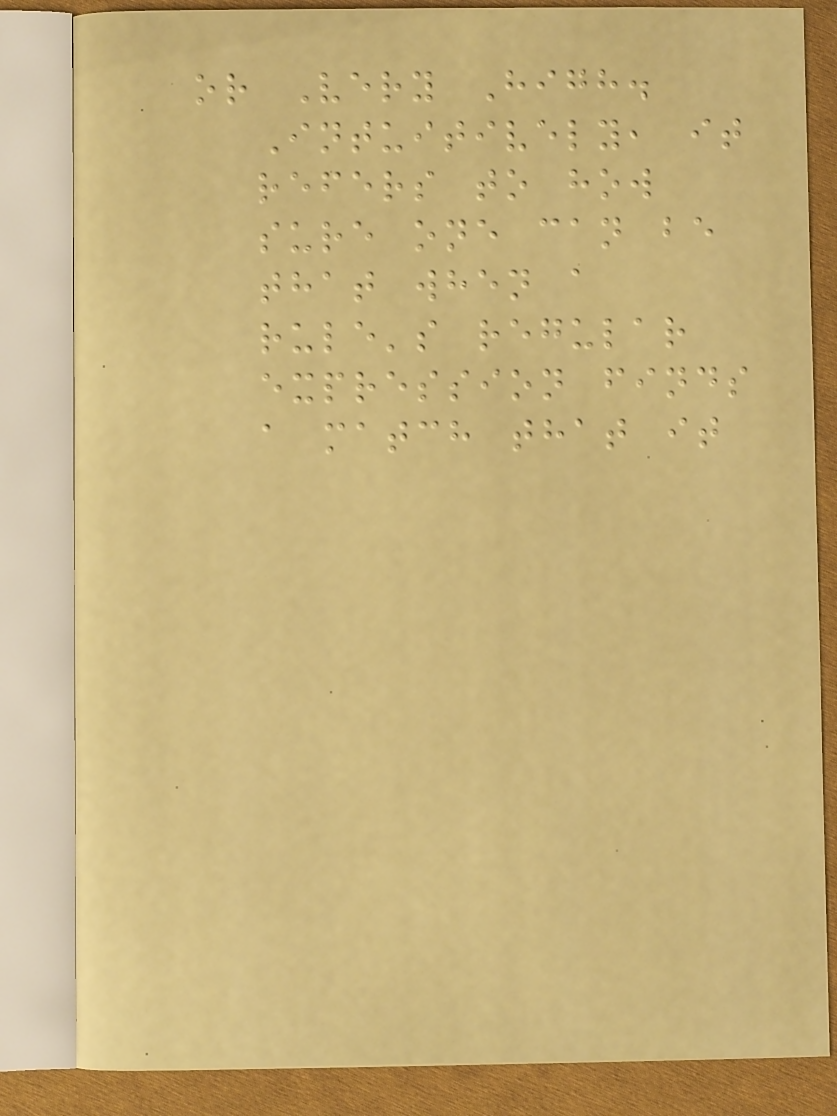or Very High.
Intuitively, it
refers to how
sure one can be
that when a
rule's regular
expression finds
a match that it
